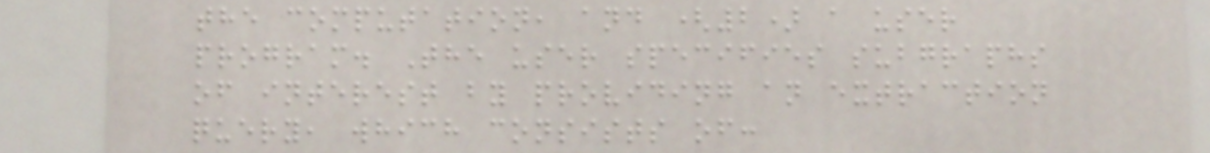the computation, and (2) a user
program. The user specifies subgraphs
of interest by providing an extraction
query, which consists of:
